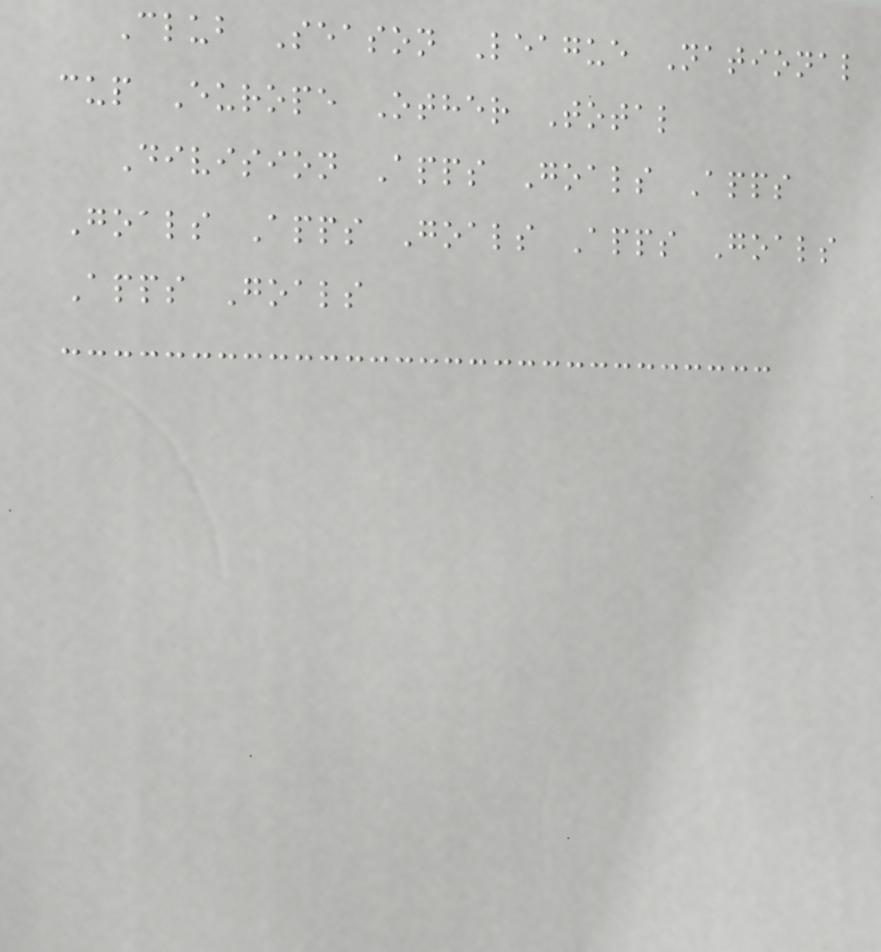Club Season League National
cup Europe Other Total
Division Apps Goals Apps
Goals Apps Goals Apps Goals
Apps Goals
